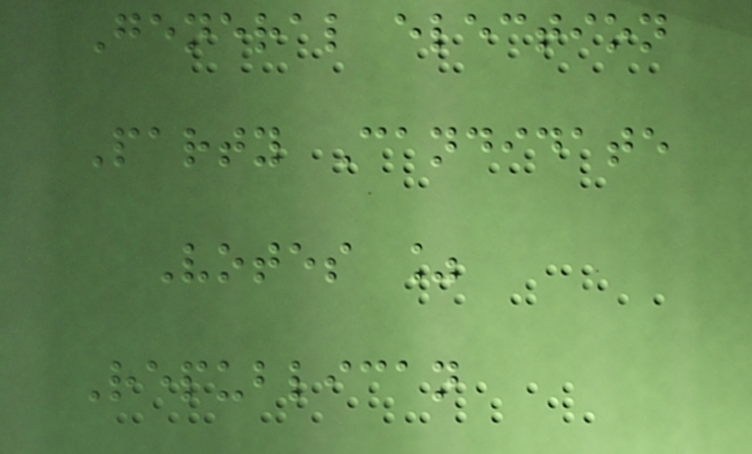General election
Party Candidate
Votes %
Republican
